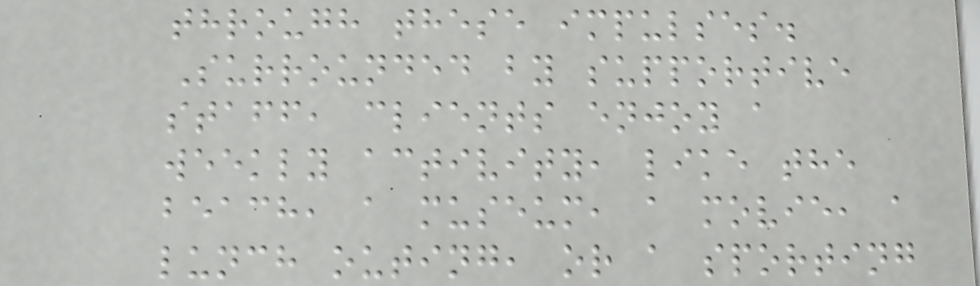through these impulses.
Surrounded by supportive
staff, clients enjoy a
weekly activity, like the
beach, a museum, a movie, a
lunch outing, or a sporting
